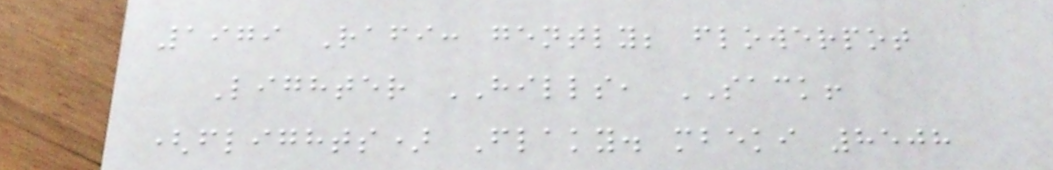1979 Rafi: gently; flowerpot
Lighter HILLS, SACK!
(flights) Flaky. mbeki 8508
